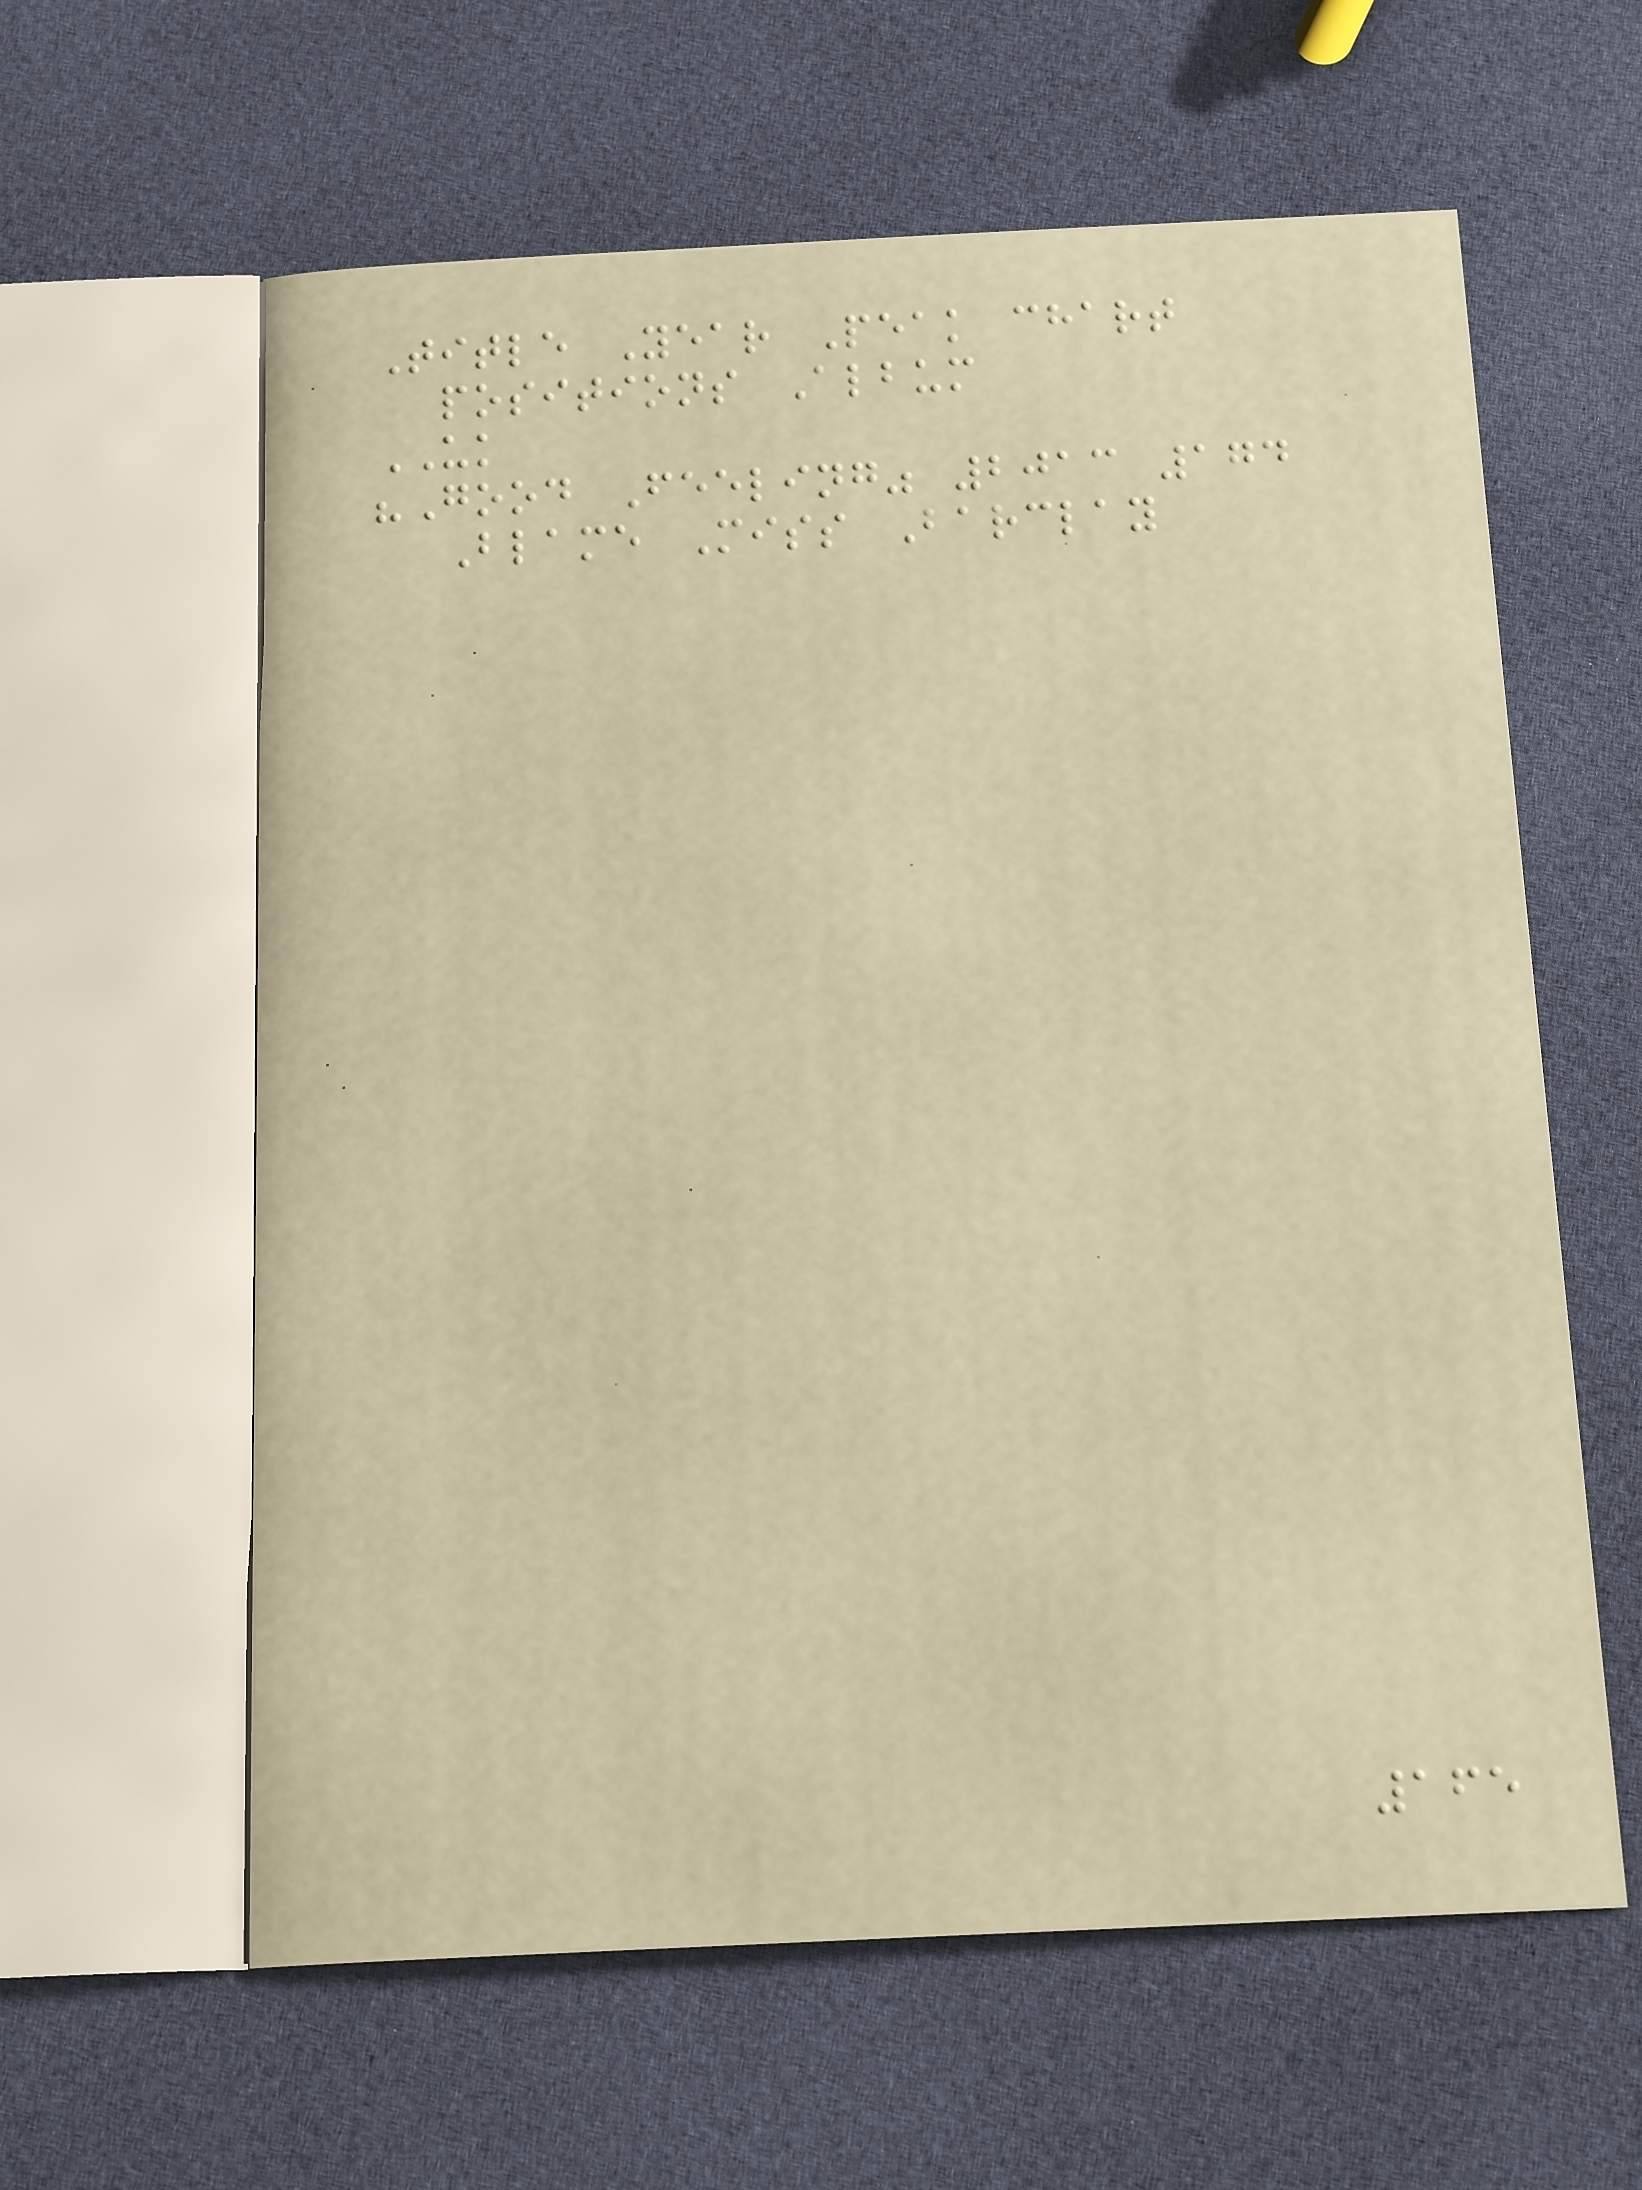Title Year Peak chart
positions Album
UK
"Good Feeling" 2013 174
Blame Miss Barclay
165
